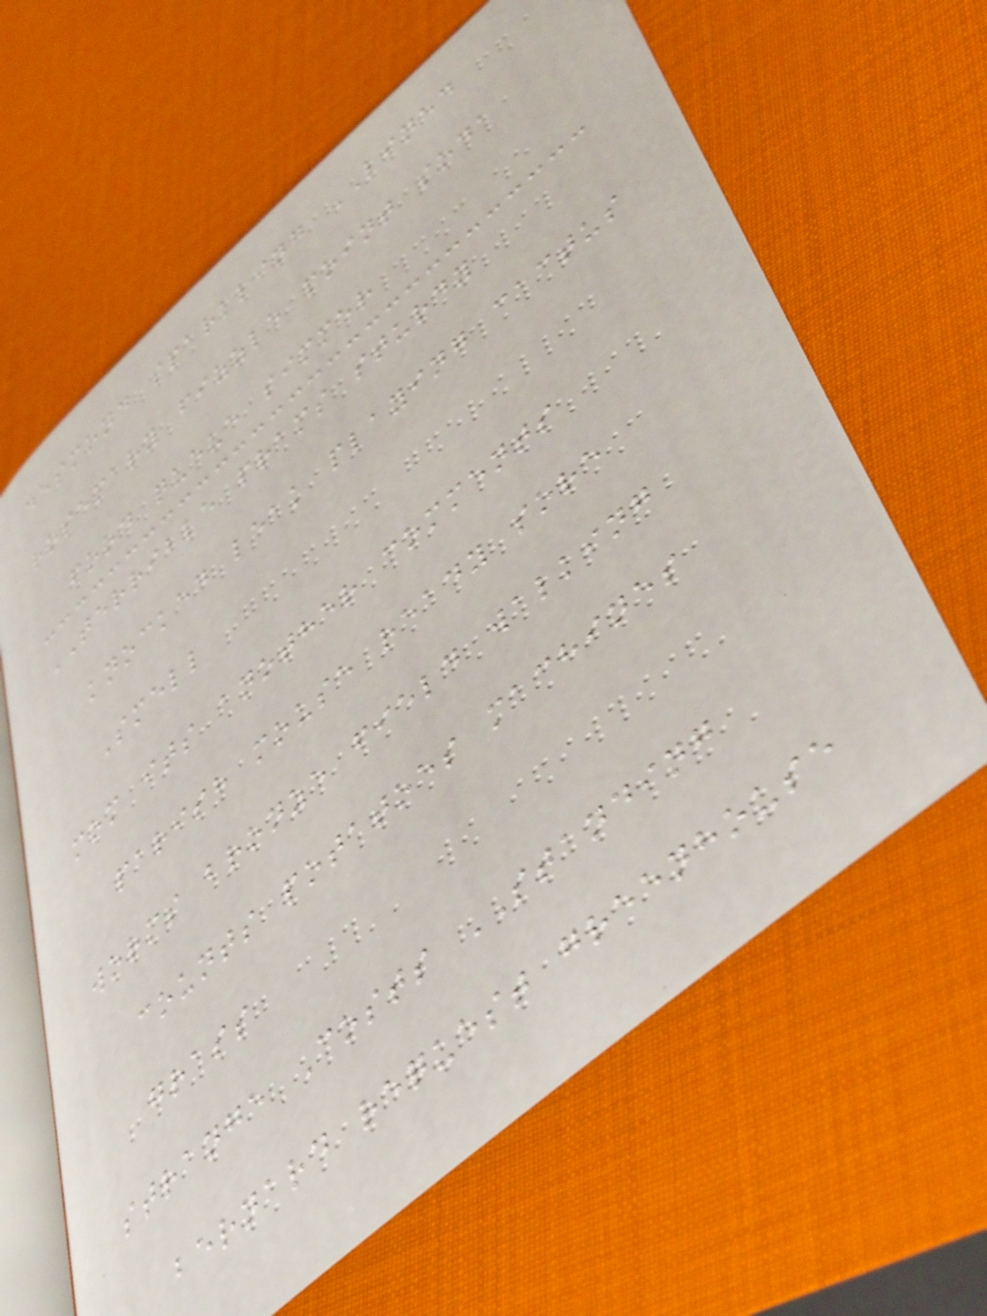desmond sparkling LINED
rosemary fizzle point soda
food queue simmer
TERRIBLE prams sturdy
knocked leak playing cactus
Smell
mom its another comments
parish mouse ready sore
worms bronze field walking
counts potatoes machines
grass
strange Costs STANDING
bernard request greenhouse
